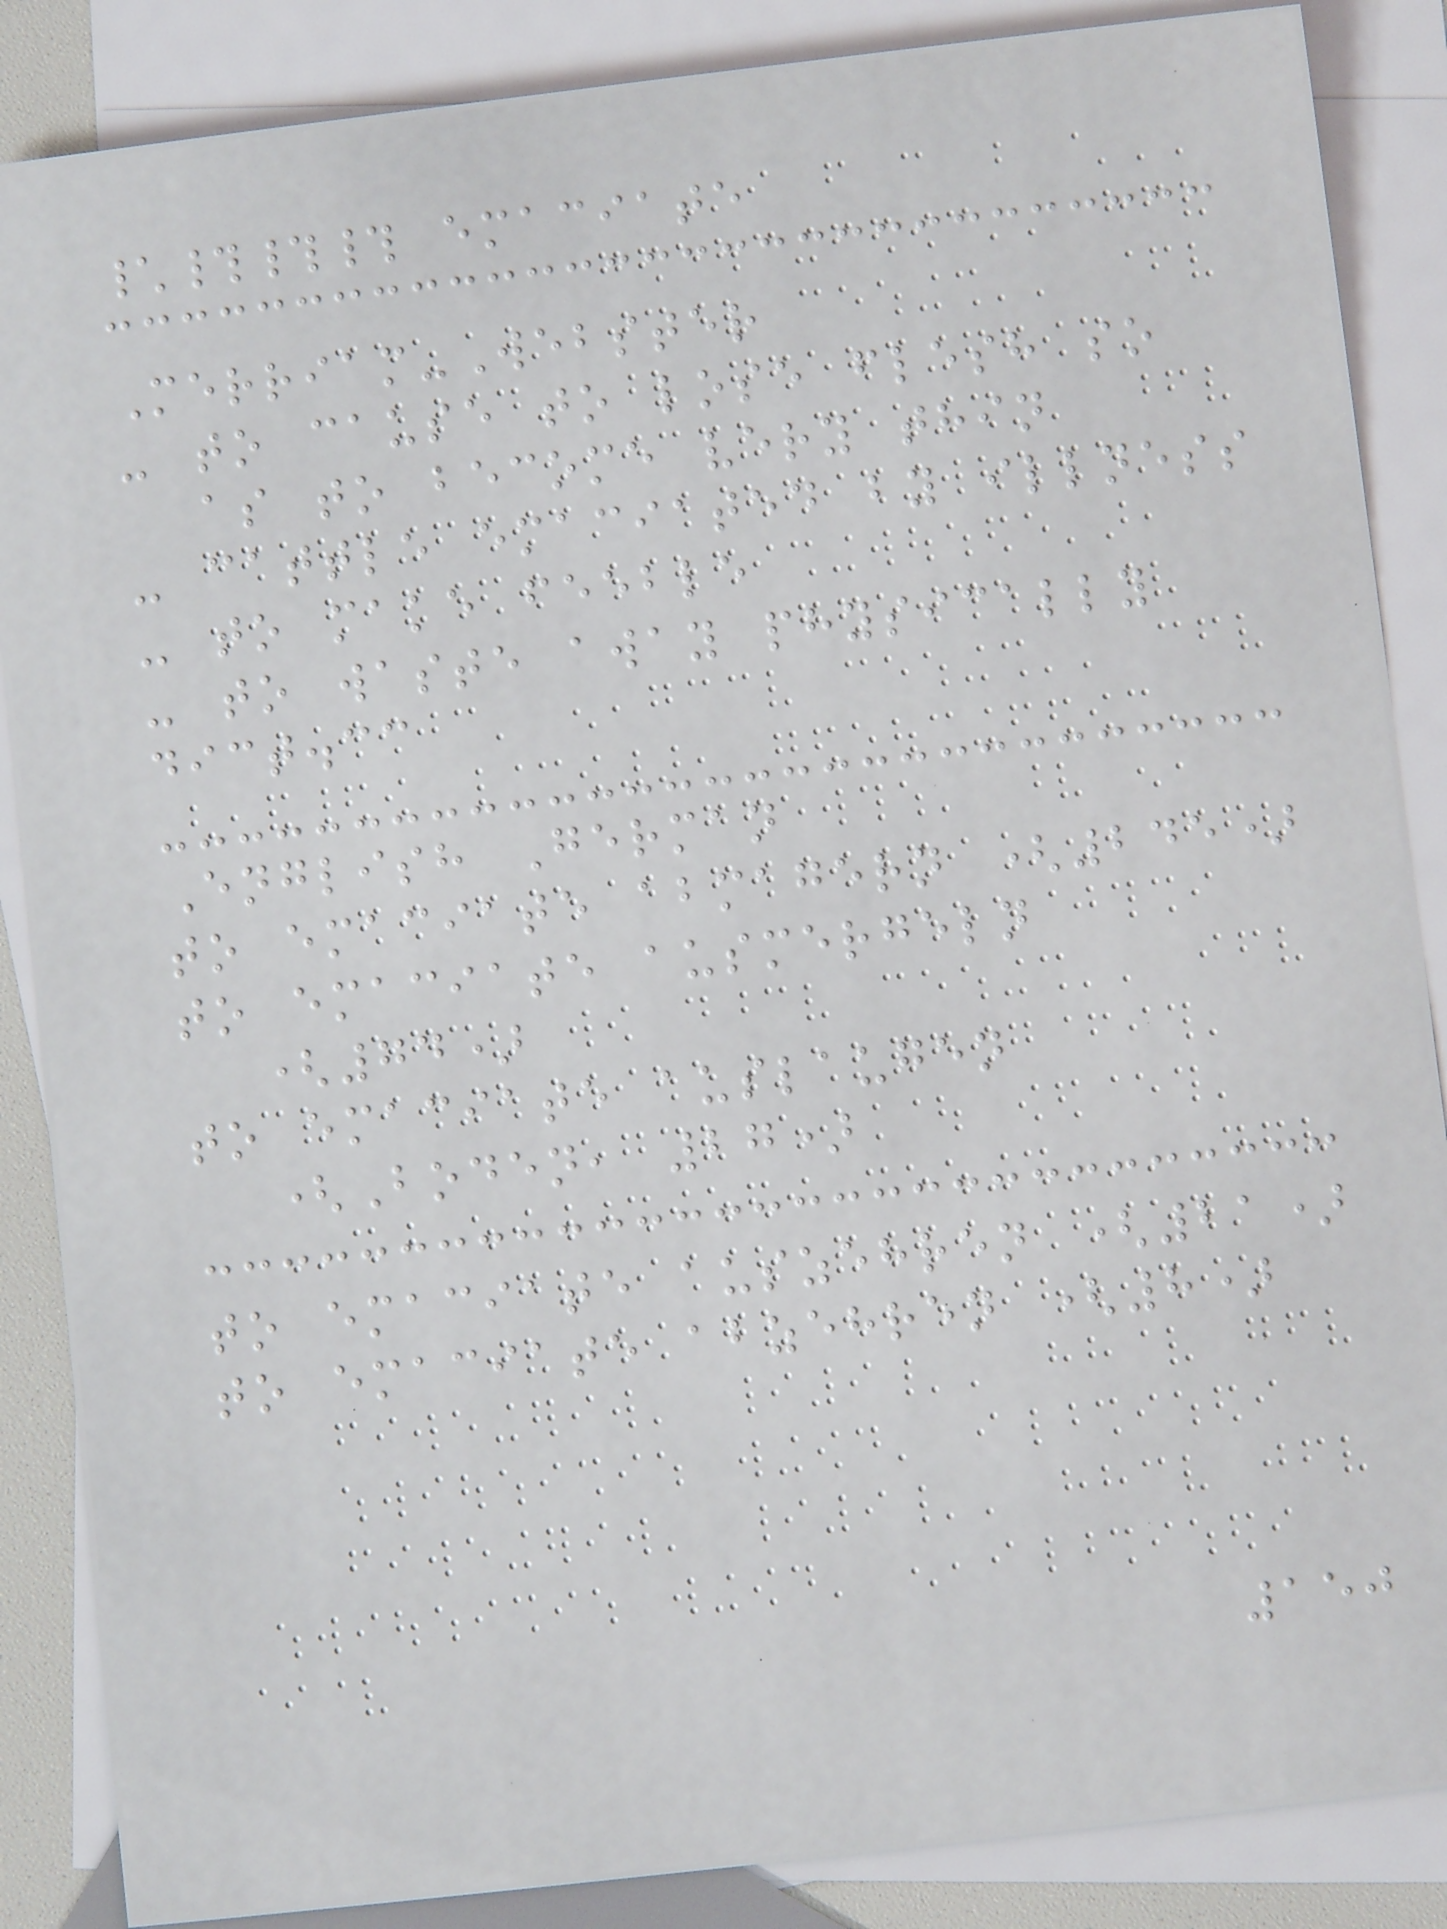\### emaciate
Merriam-Webster
- to cause to lose flesh so
as to become very thin
- cattle emaciated by illness
- to make feeble
- to waste away physically
dict.cc
English German
to emaciate abmagern (245)
to emaciate ausmergeln
(74)
to emaciate auslaugen
(Boden, 27)
to emaciate auszehren (21)
to emaciate abzehren (8)
150
